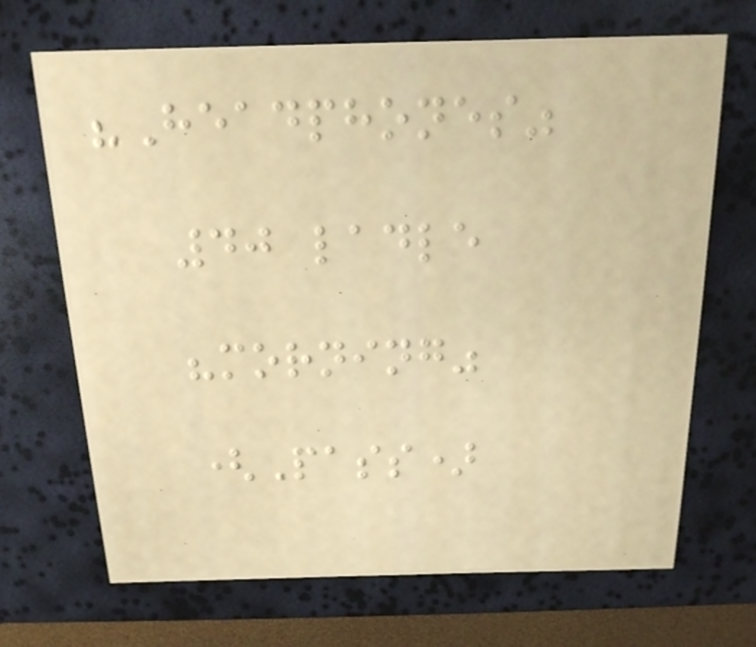"Headphones"
40 ladle
"morning"
(Pass)
